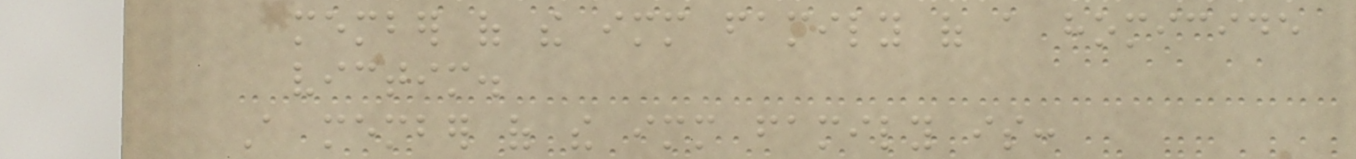member of the immediate family of a homicide
victim.
A member of the immediate family is:
